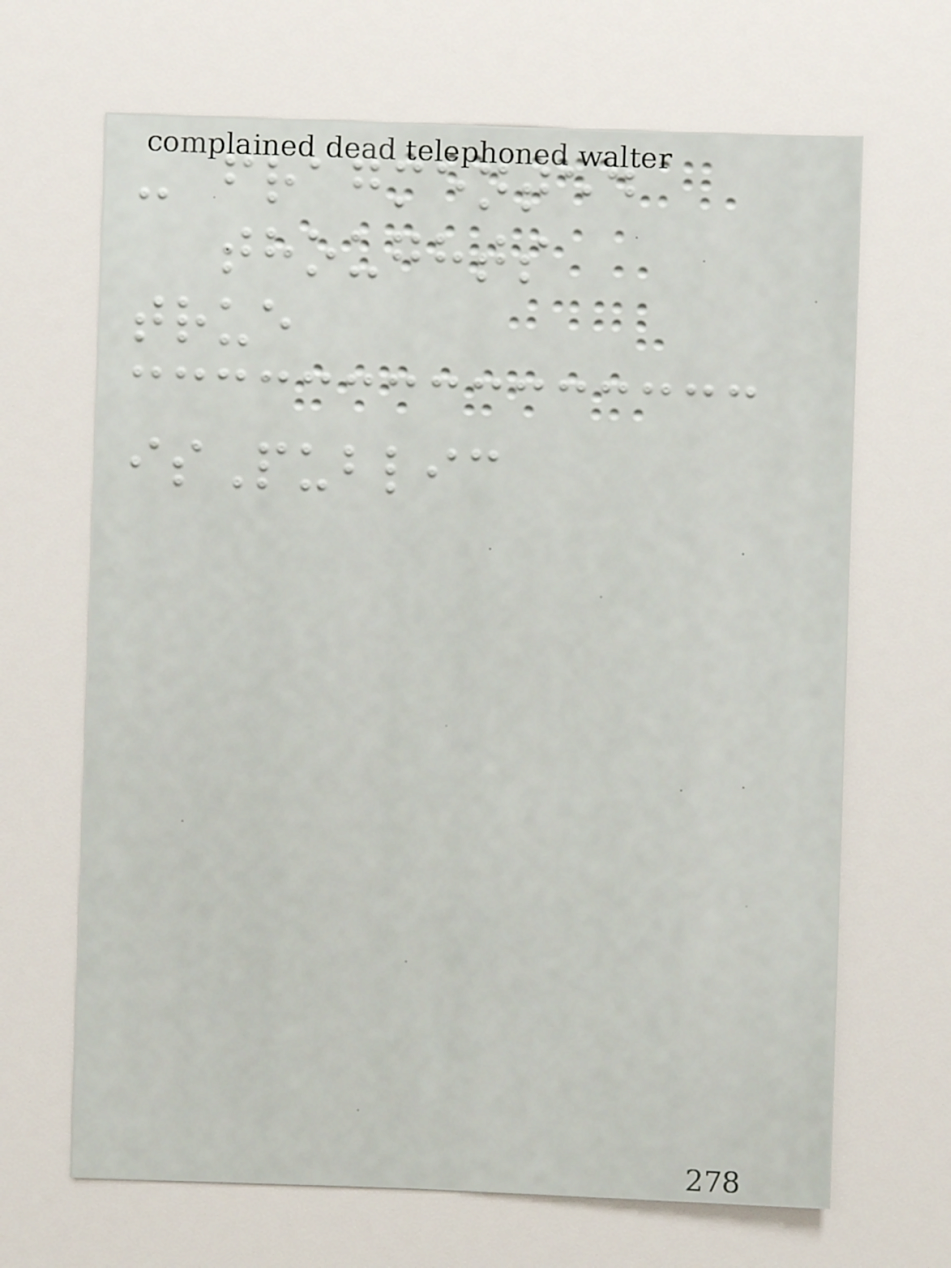- fragmented
thoughts
true
isPublic
